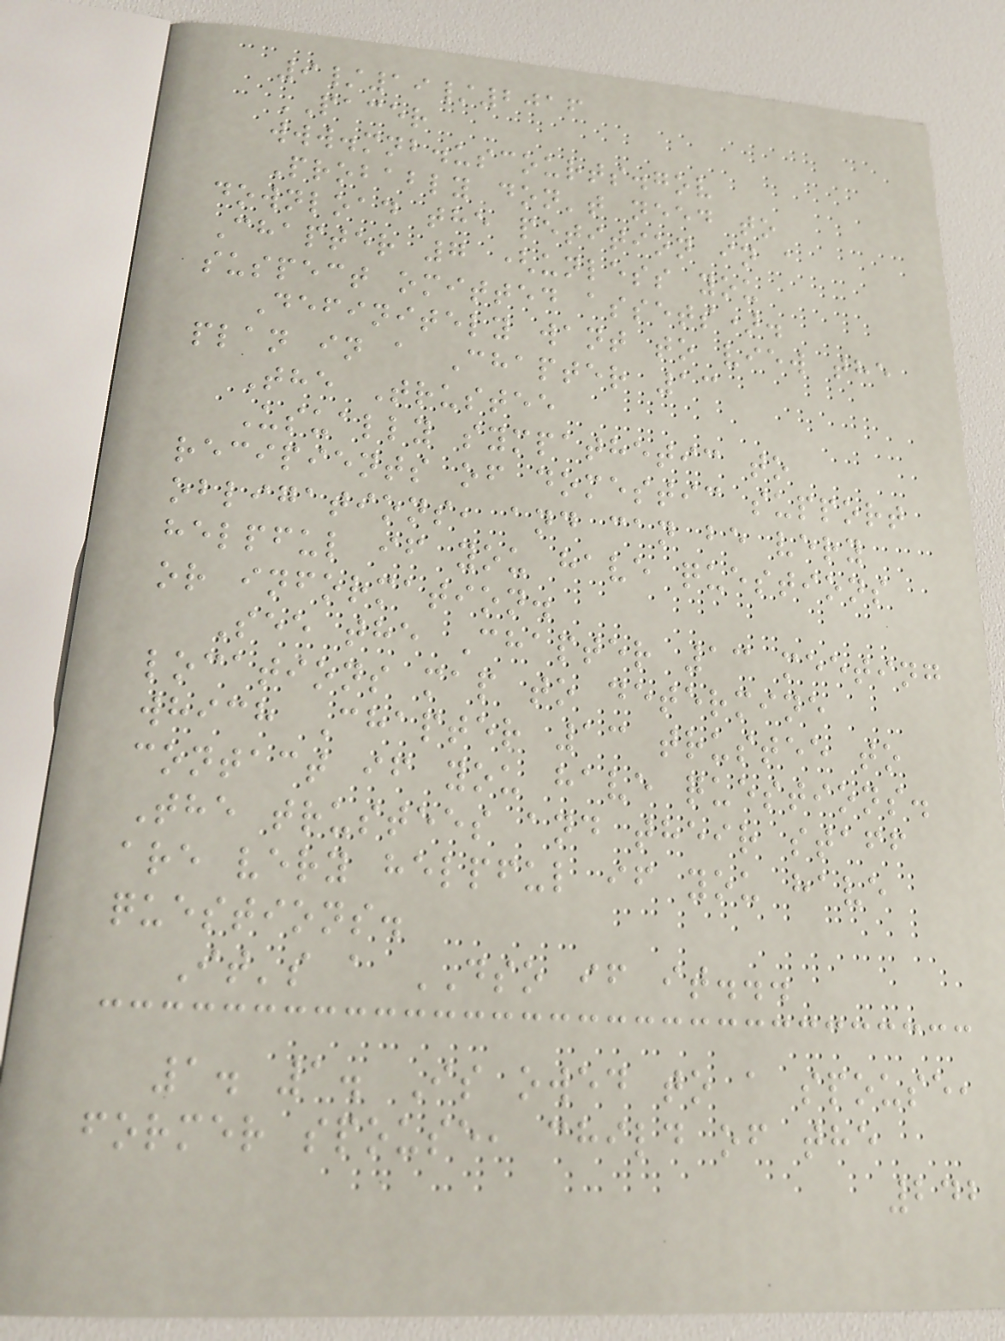9/19/2016
PACER
www.mnb.uscourts.gov
Probably don't need to
download the petition in a
Chapter 7 (unless you
suspect omitted assets).
Definitely want to view the
plan in a Chapter 13
The Trustee
Usually sympathetic to
recipients of domestic support
obligations, and can be very
helpful if you have questions
or information.
See the Chapter 13 meeting
locations map to determine
which Chapter 13 trustee to
contact if you have questions.
The trustees and their staff
are very helpful if you have
questions.
It's a DSO if it...
1. 1. Is owed to a spouse,
former spouse, child of the
242
